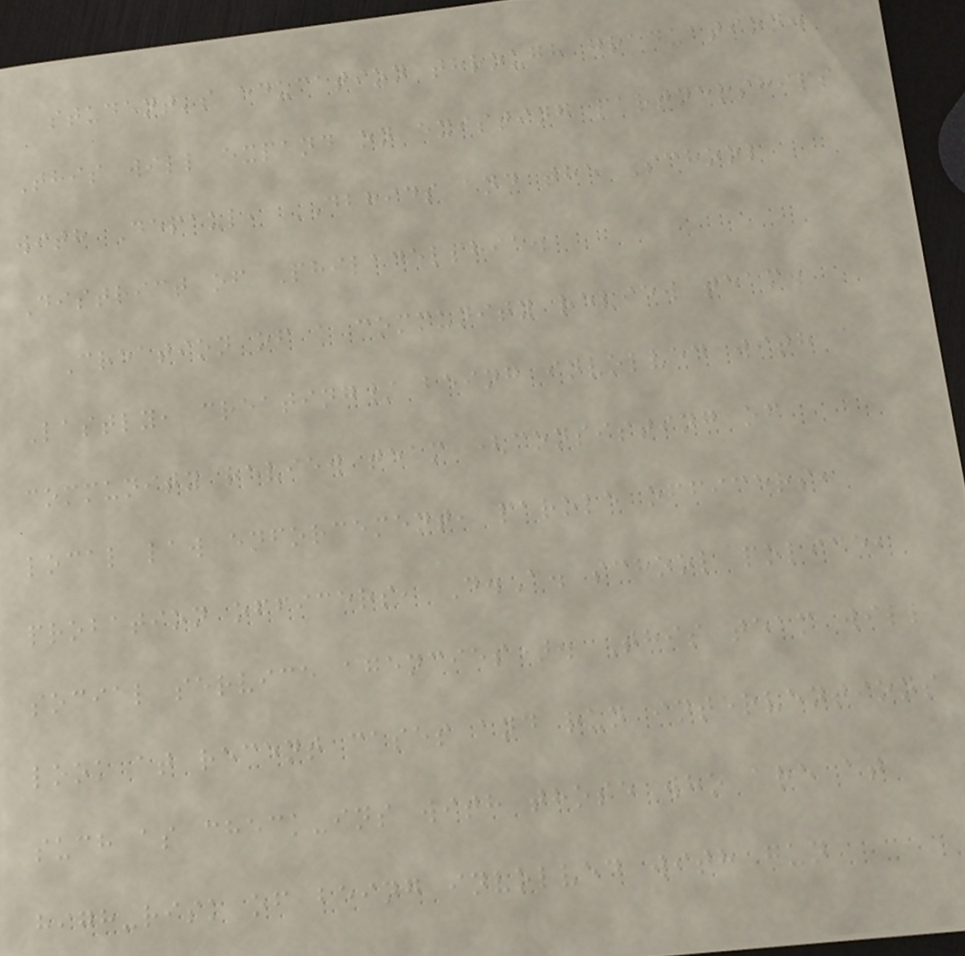student's education through graduation.
This will expand on existing partnerships
with Depaul, DBHIDS and the School
District of Philadelphia.
Creation of a community review team.
Lastly, creating/ being involved with a
community review team (consisting of
local law enforcement, parole officers,
probation officers, D.A. school police,
social service agencies). This team will
look at recent cases and run interventions
such as check-ins with those who are at
high-risk of being involved with gun
